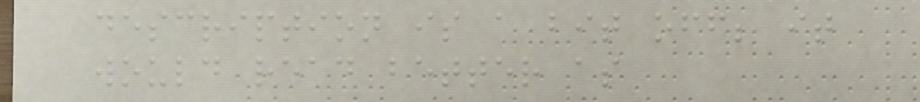description is a bit off; it
would read better as
